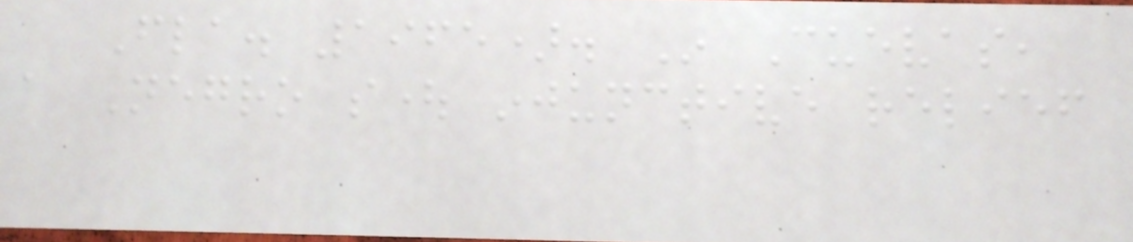Fla. 1965). In Cuevas,
a Negro sought injunctive relief
